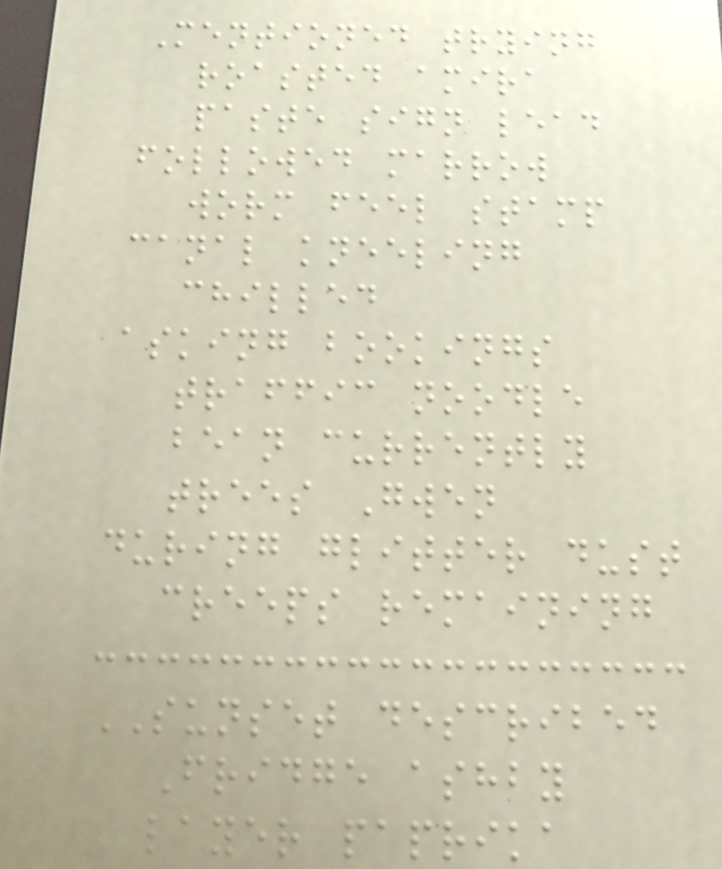Mentioned trying
roasted amira
paste sign lead
followed marrow
worm feel stamp
canal kneeling
chilled
asking bookings
traffic noodle
bean currently
trees Gwen
during glitter dust
creeps remaining
SUNSET described
Fridge ashby
layer paprika
